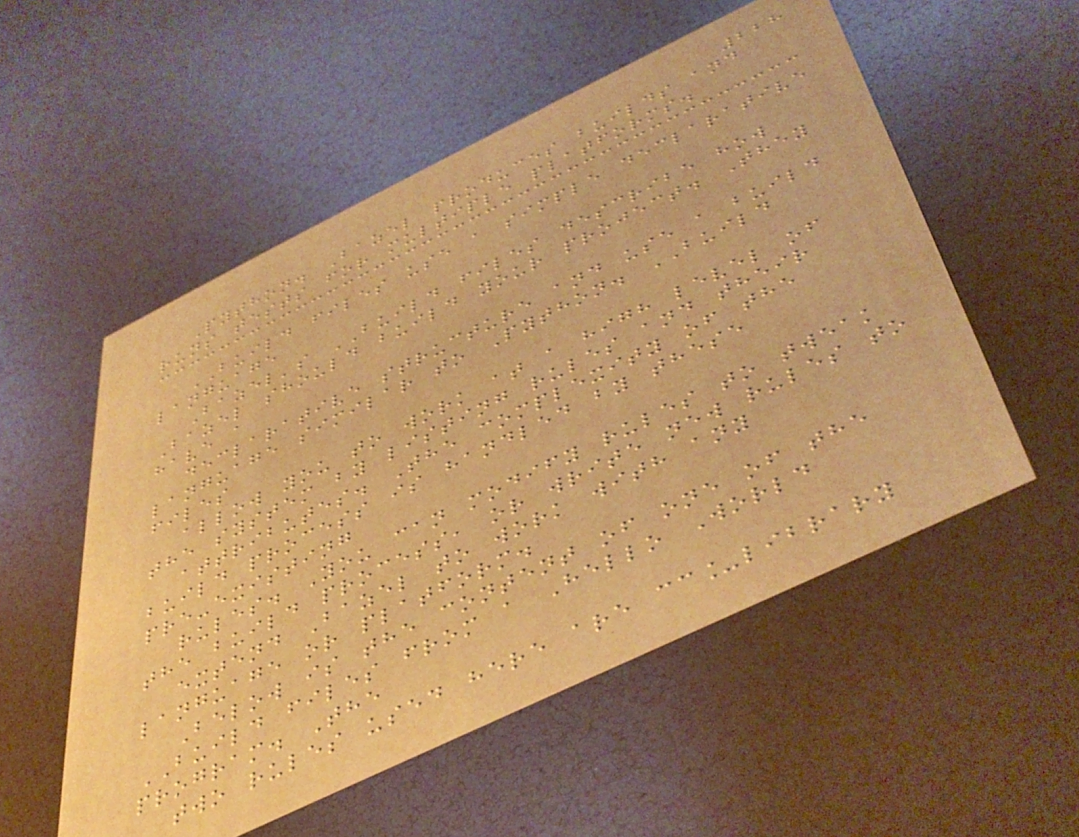228
Python. Bazel produces builds and
runs tests for multiple platforms.
BUILD files use a simple declarative
language
Bazel's BUILD files describe how
Bazel should build your project. They
have a
declarative structure and use a build
language similar to Python. BUILD
files
allow you to work at a high level of
the system by listing rules and their
attributes. The complexity of the
build process is handled by these
pre-existing
rules. You can modify rules to tweak
the build process, or write new rules to
extend Bazel to work with any
language or platform.
Below is the content of one of the
BUILD files from a Hello World
program. The
two rules used here are cc_library
